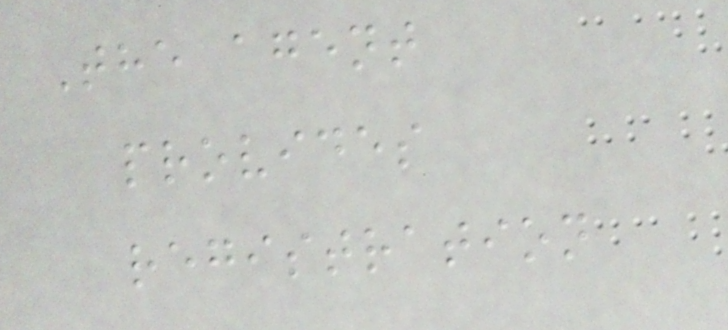The agent
provides
registration
